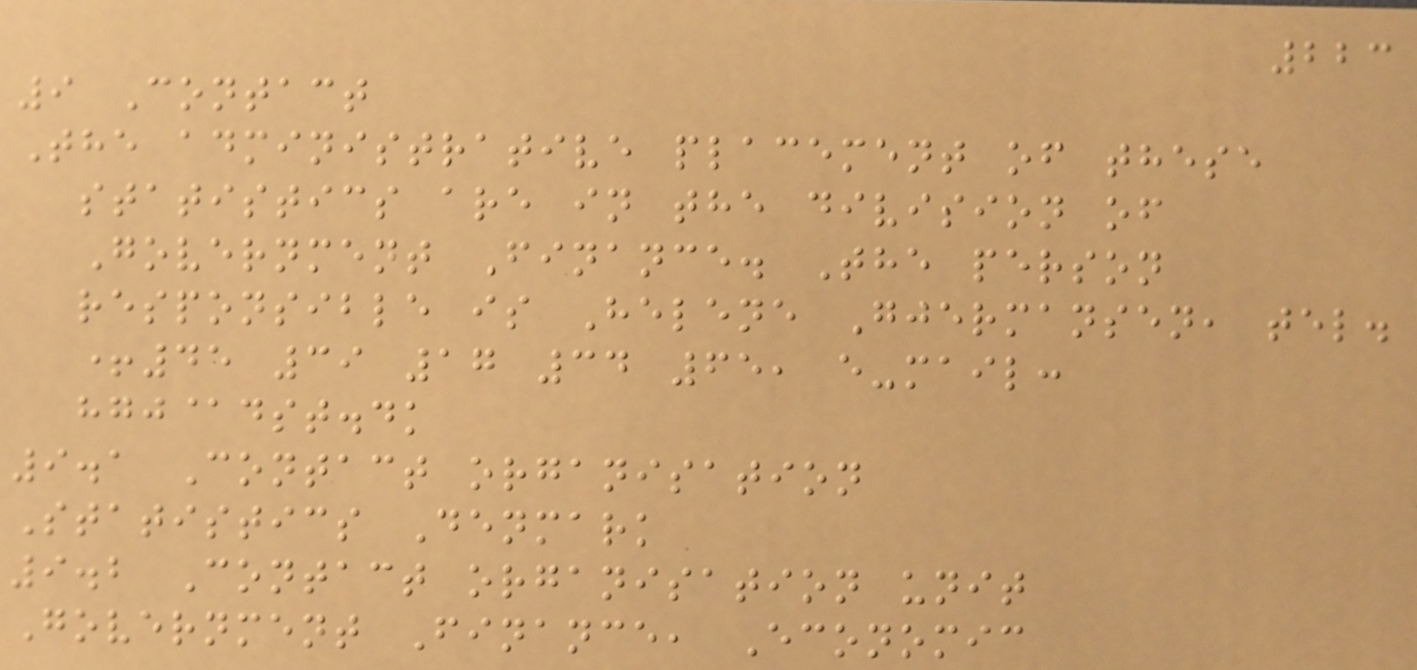223
9 Contact
The administrative placement of these
statistics are in the division of
Government Finance. The person
responsible is Helene Gjermansen, tel.
+45 39 17 34 65, e-mail:
hgj@dst.dk
9.1 Contact organisation
Statistics Denmark
9.2 Contact organisation unit
Government Finance, Economic
